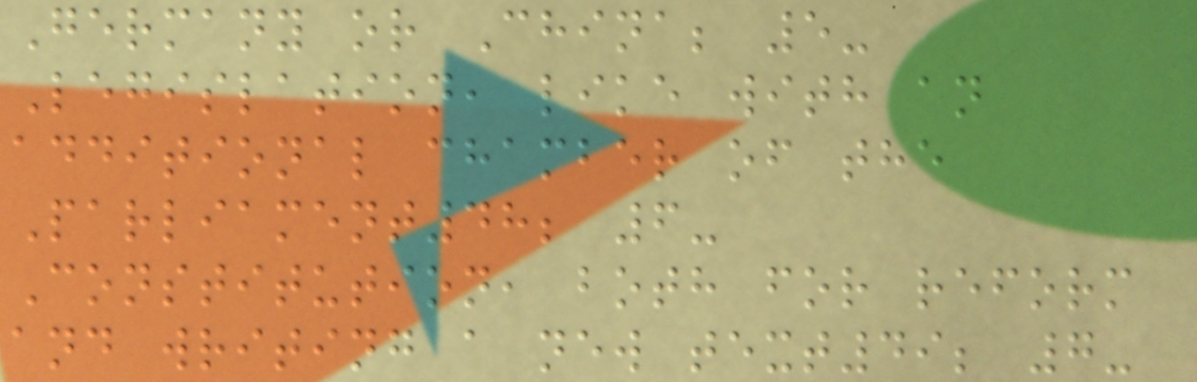Germany or China; 5-
Legislation, like with an
additional chamber of the
Parliament48; 6-
Constitution, both for reform
and writing a new text49; 7-
